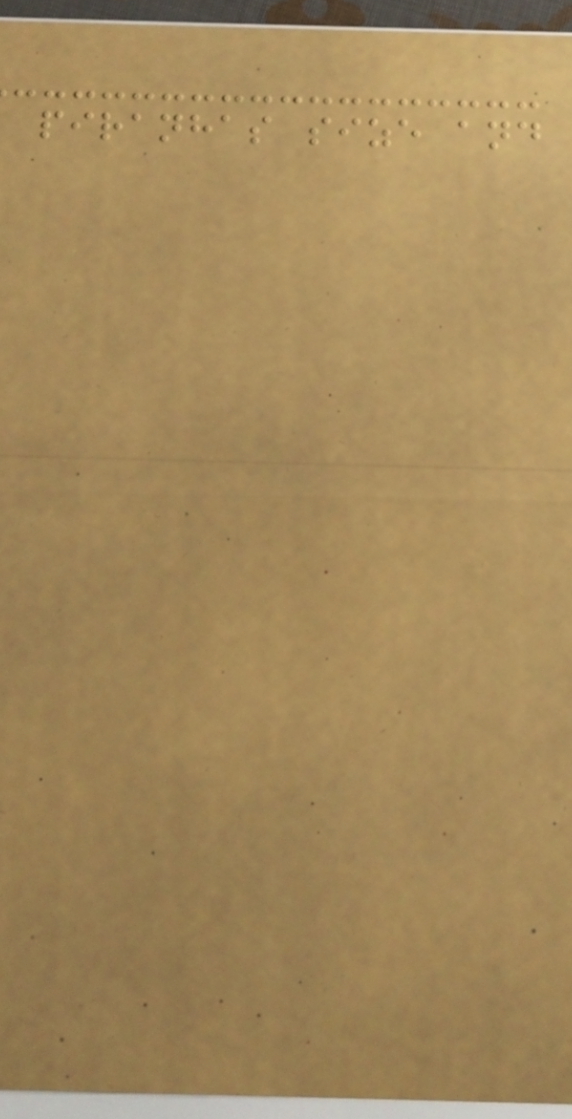piranhas size and
